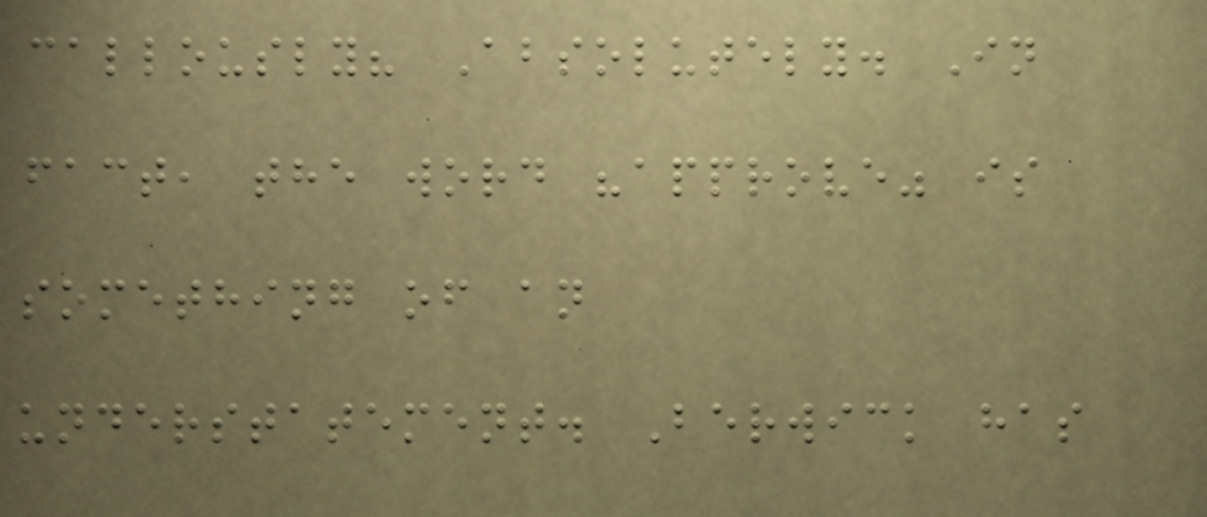callously? Absolutely. In
fact, the word "approve" is
something of an
understatement. Berwick has
